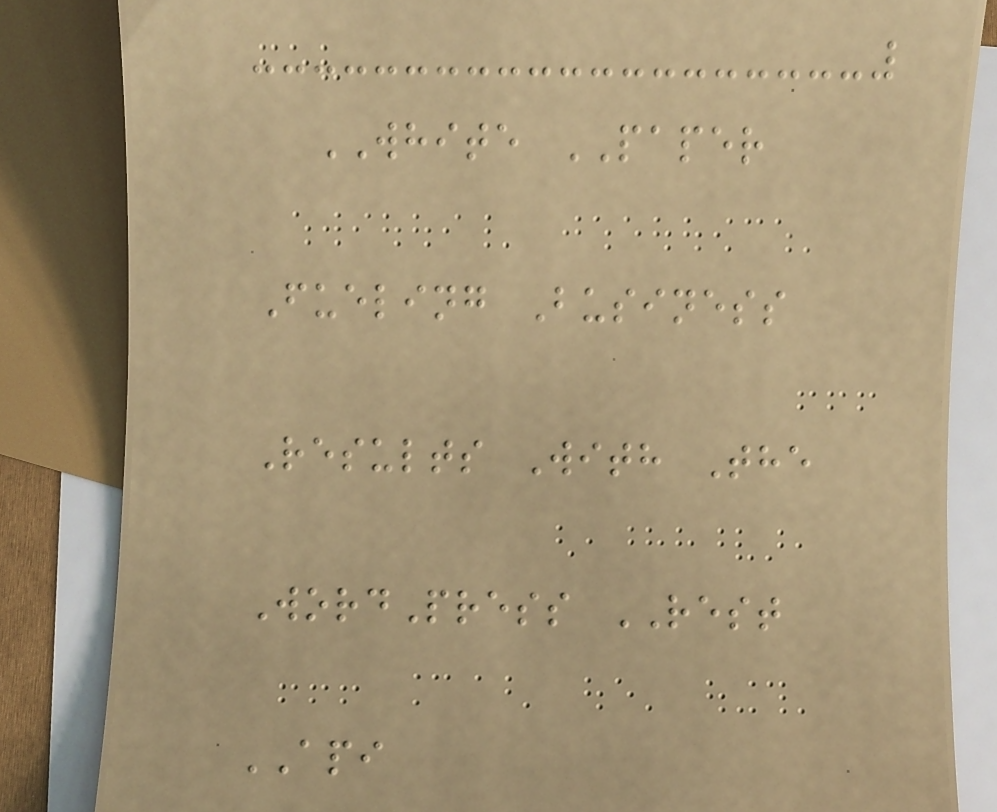WHITE PAPER
Fueling Business
Results With The
WordPress REST
API
